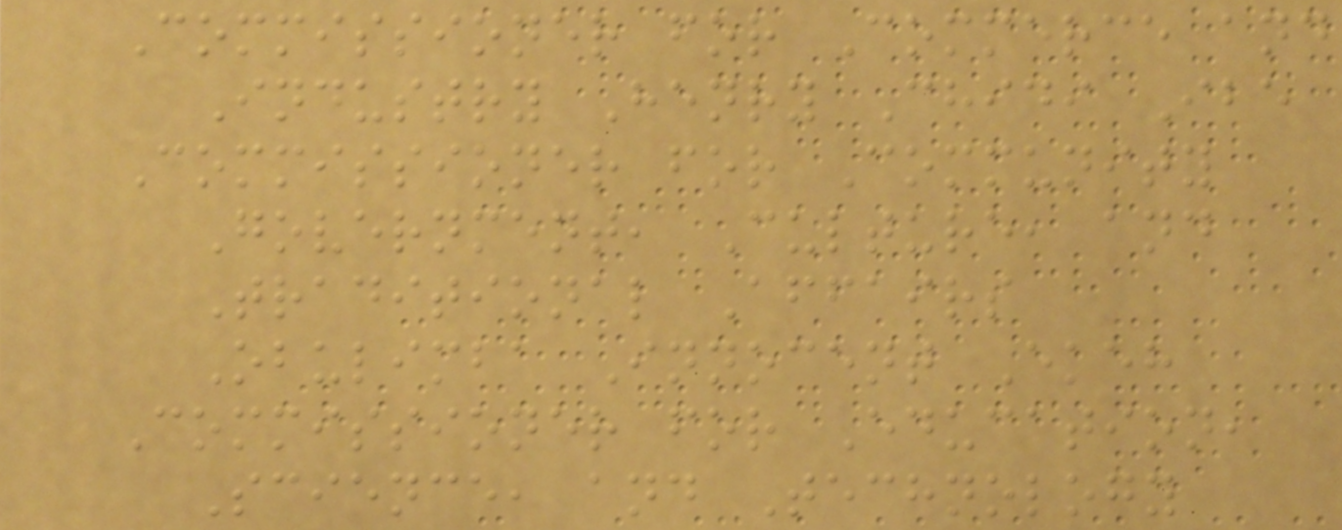Commissioner for Commerce and
Industry Henry Chidi Ibe
Commissioner for Community
Government, Culture, and
Traditional Affairs
Obulimba Innocent Ekeh
Commissioner for Education,
Science, and Technology
